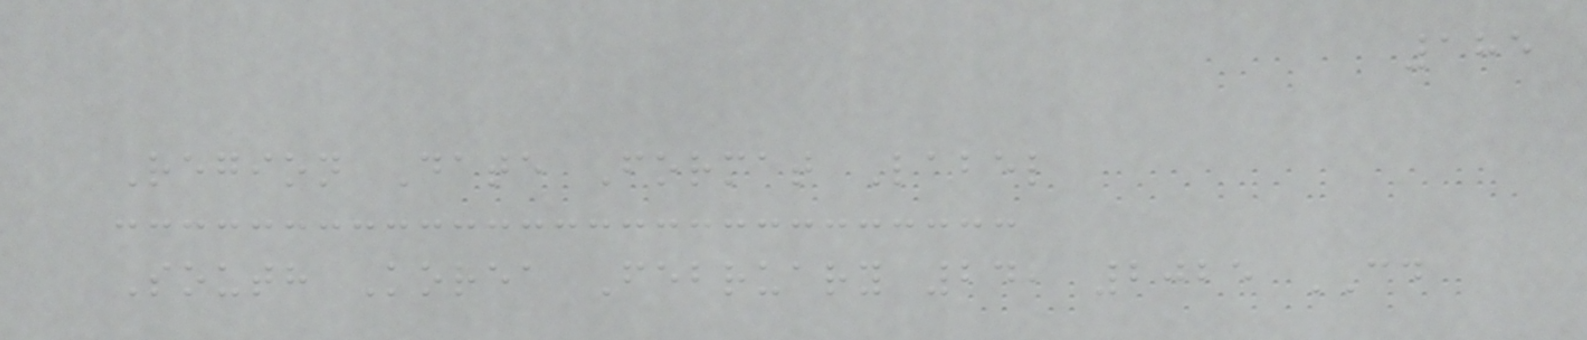185
Region Date Format Label
South Korea February 24, 2025 CD
